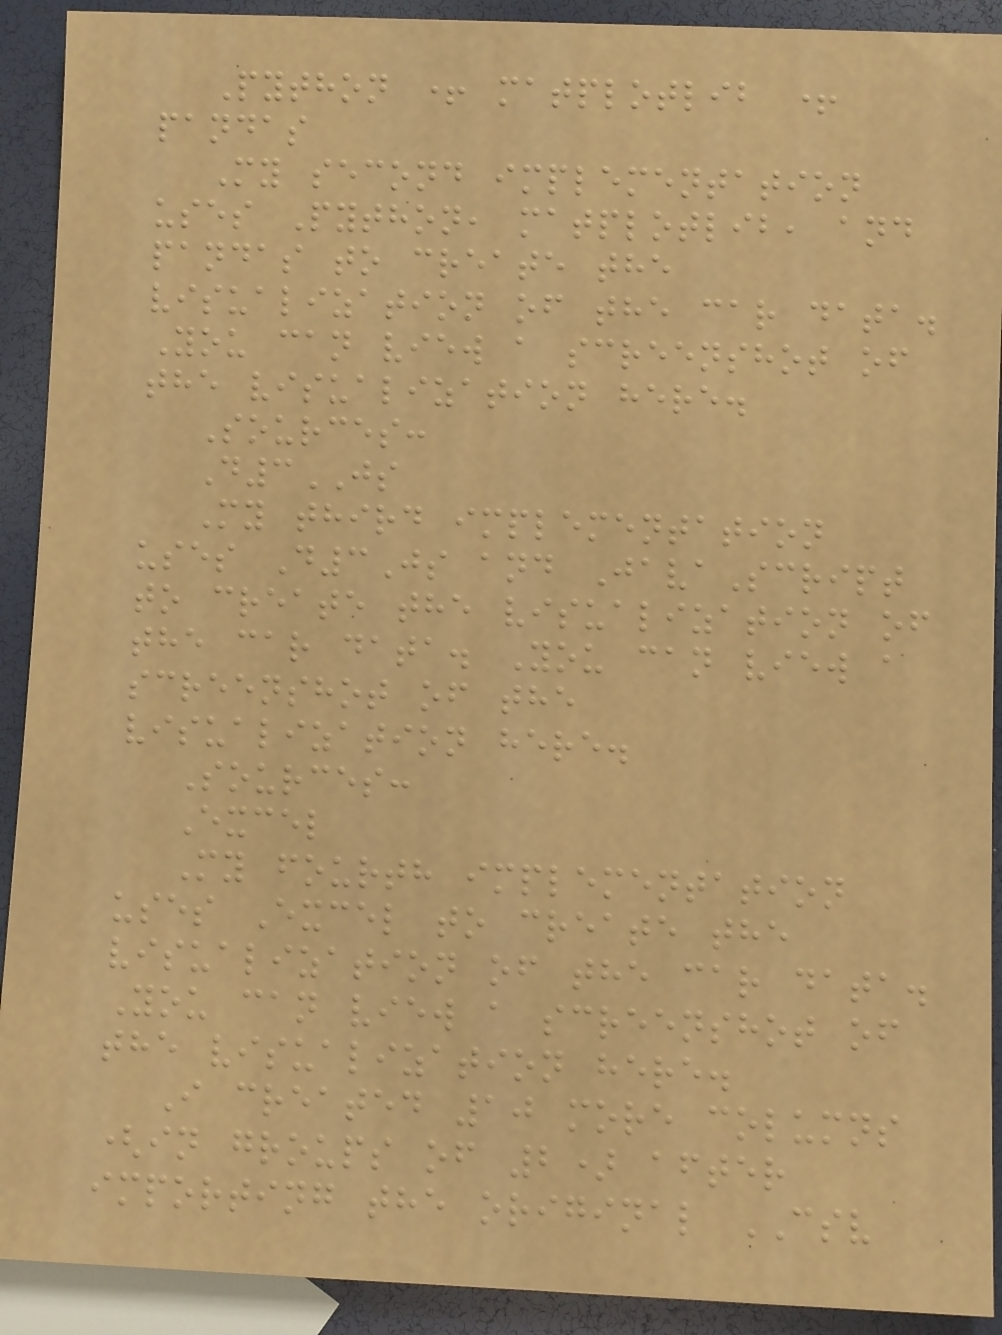Python + matplotlib +
pandas
My second implementation
uses Python, matplotlib, and
pandas to create the
visualization of the car data.
You can view a screenshot of
the visualization here.
Sources:
D3JS
My third implementation
uses D3Js and JavaScript
to create the visualization of
the car data. You can view a
screenshot of the
visualization here.
Sources:
Excel
My fourth implementation
uses Excel to create the
visualization of the car data.
You can view a screenshot of
the visualization here.
I created 10 more columns
(in groups of 2) after
importing the original CSV
